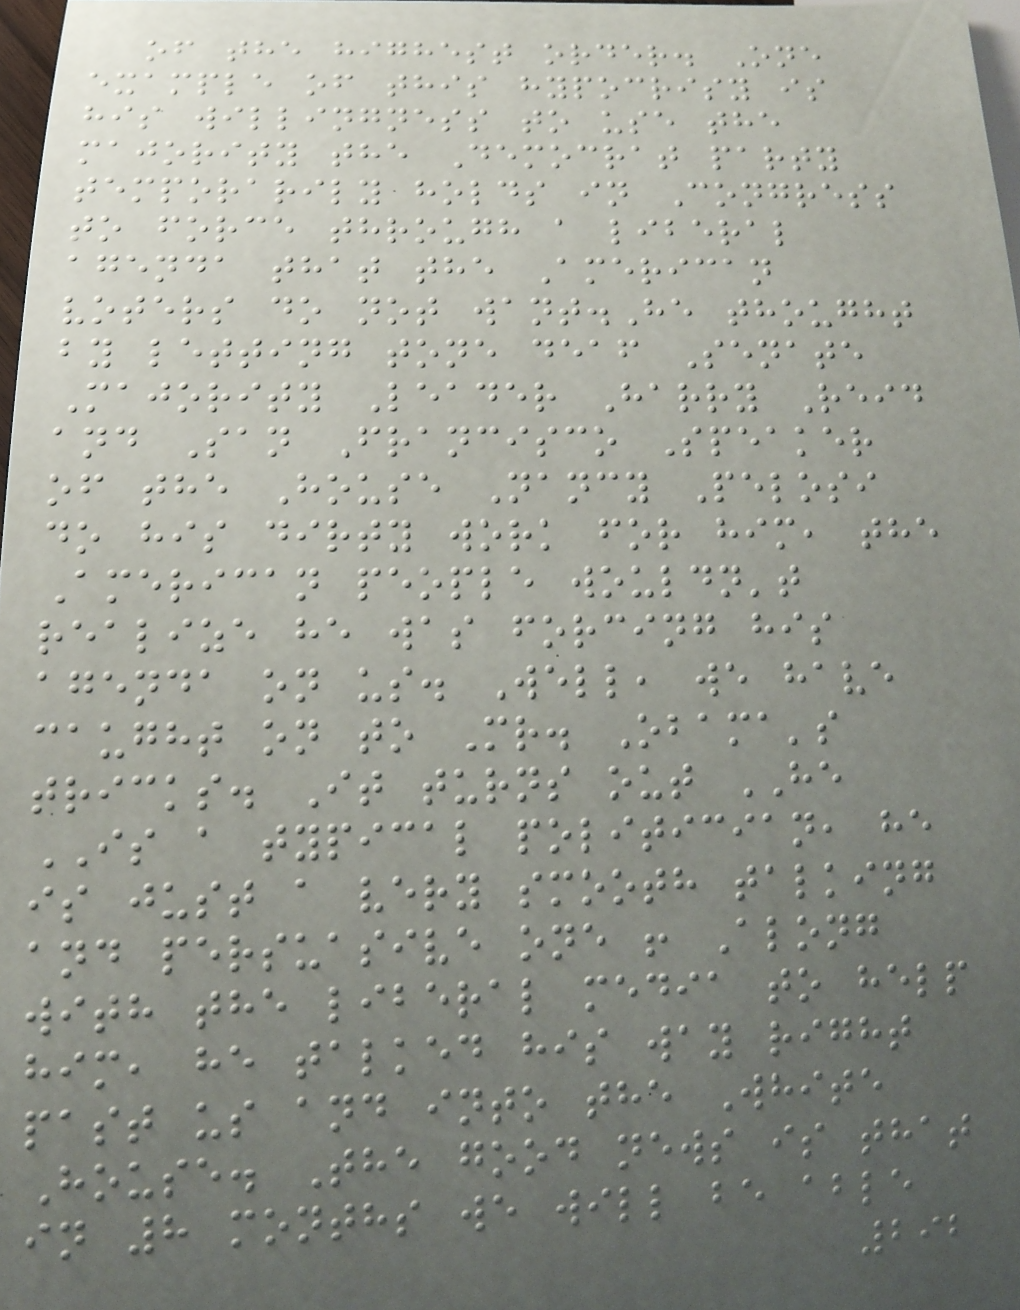of the highest order. One
example of this hypocrisy is
his willingness to use the
majority the Democrat party
temporarily holds in Congress
to force through a liberal
agenda that the American
voters do not want.He thought
by letting tone deaf Senate
Majority Leader Harry Reid
and San Francisco Speaker
of the House Nancy Pelosi
do his dirty work for him, the
American people wouldn't
realize he was forcing his
agenda on us. Well, we have
caught on to Mr. Obama's
tricks. It turns out HE
IS a typical politician, he
is just a very smooth talking
and persuasive one ! Along
with the liberal media to help
him, he talked his way right
past us and into the White
House. The good news is that
in 8 months we will be able
292
